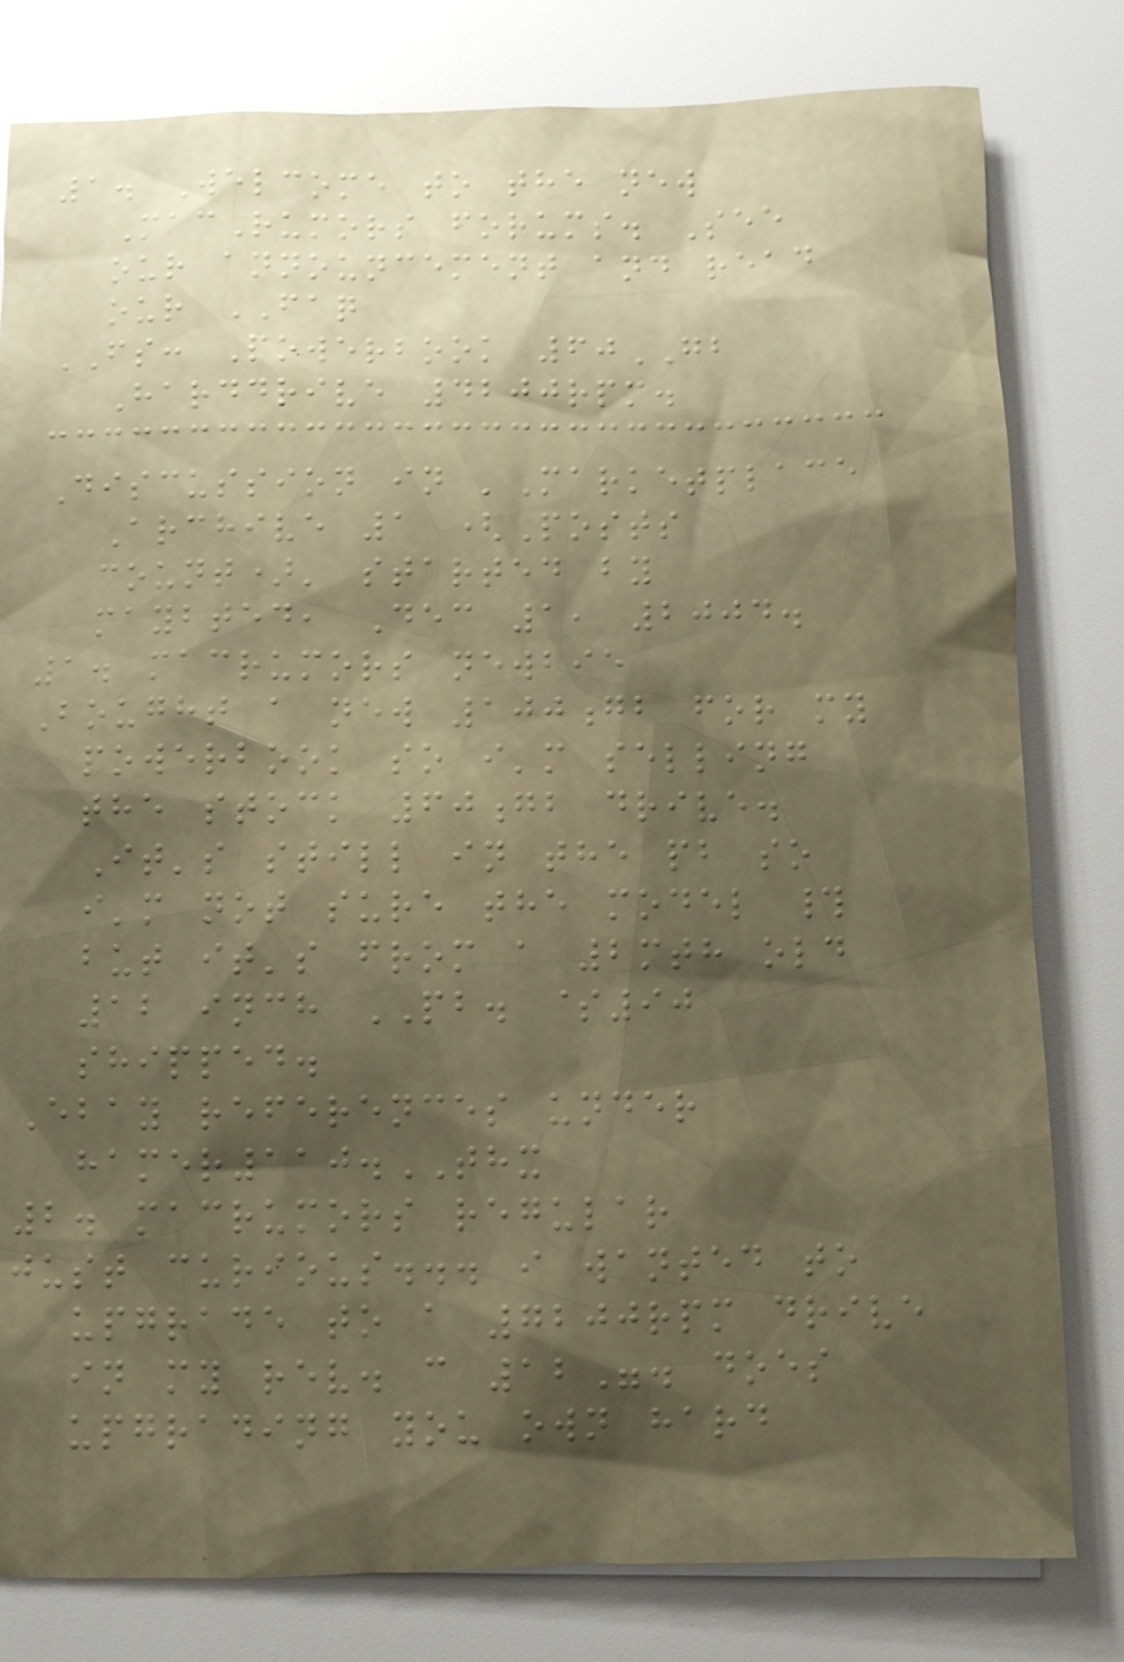1. Welcome to the new
MacRumors forums. See
our announcement and read
our FAQ
FS: Powerbook 60GB
Harddrive 4200rpm.
Discussion in 'Marketplace
Archive 1 (Posts
count)' started by
maybted, Dec 1, 2004.
1. macrumors newbie
Bought a new 100gb for my
powerbook so i'm selling
the stock 60gb drive.
It's still in the pb so
i'm not sure the model #
but it's from a 2mth old
12 inch PB. $90
shipped.
Ebay references under
hamer110.THX
2. macrumors regular
just curious... i wanted to
upgrade to a 7200rpm drive
in my rev. c 12". does
upgrading you own hard
